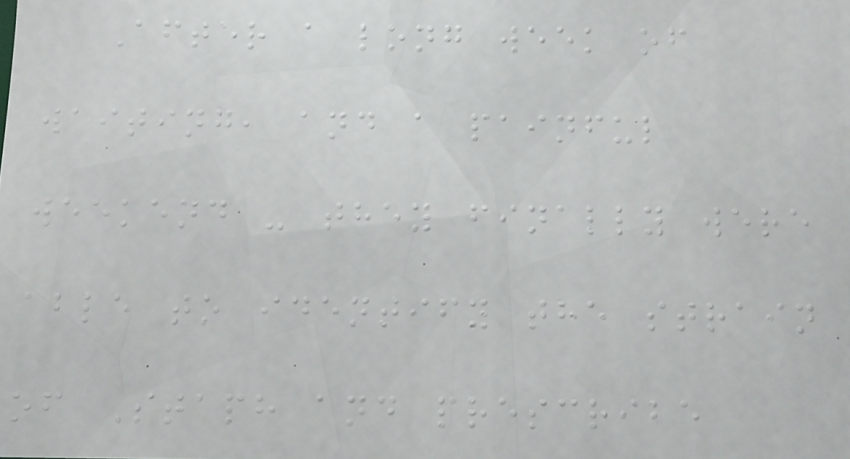After a long week of
waiting, and a painful
weekend - they finally were
able to identify the strain
of Staph and prescribe
